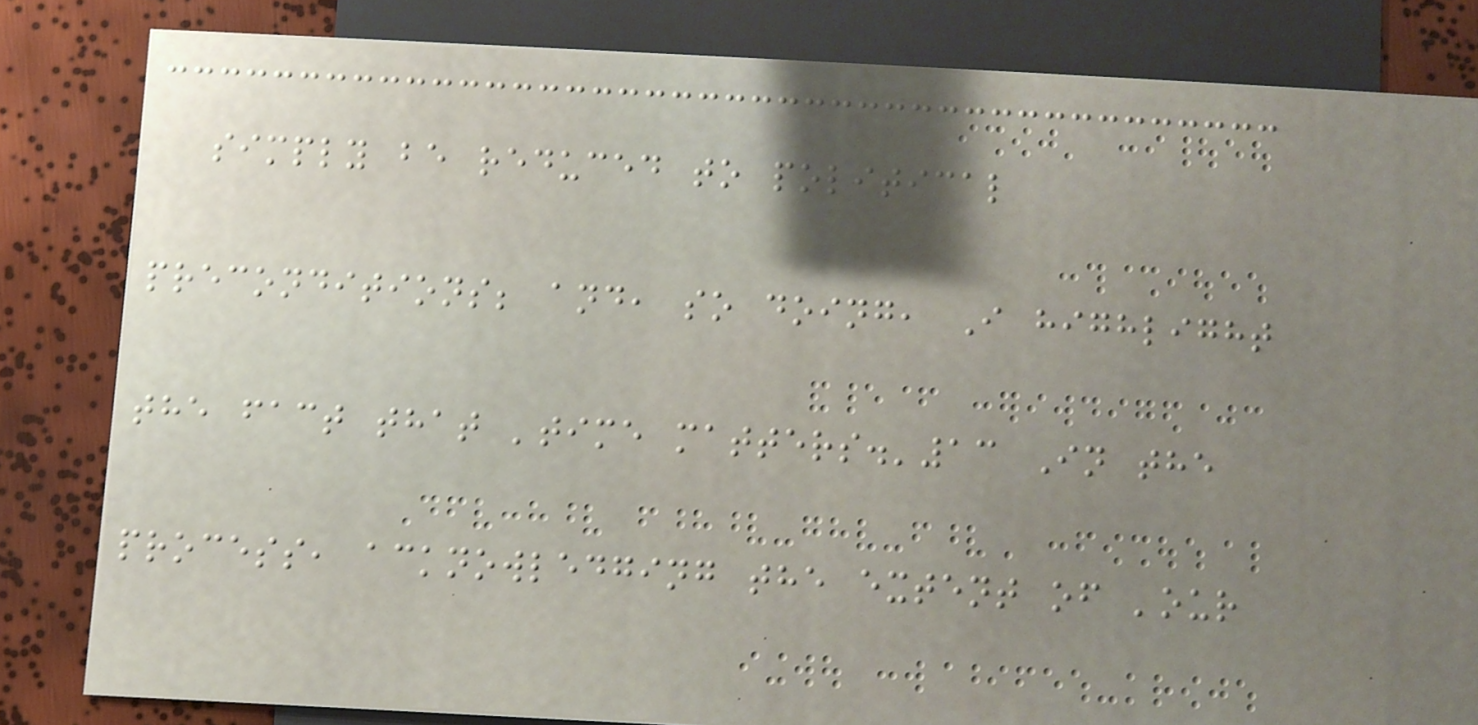simply be reduced to political
preconditions; and, so doing, I highlight
the fact that 'time matters.'13 In the
process, acknowledging the extent of 'our
